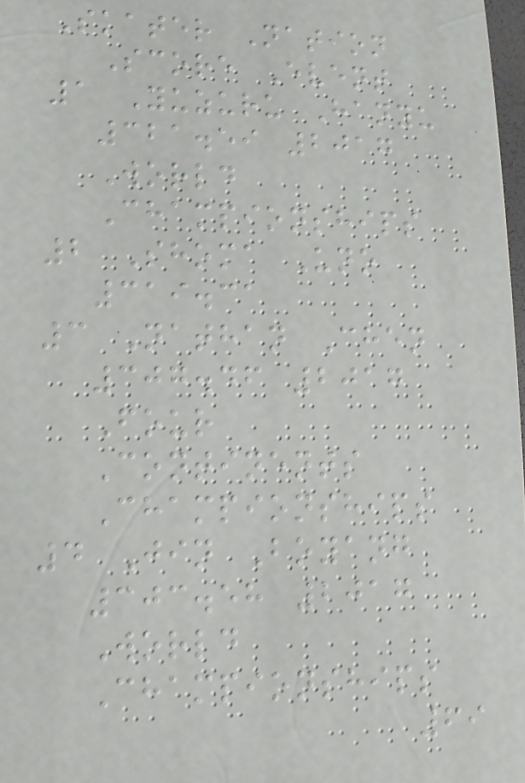Skater Nation
Score Event
1 Yuzuru Hanyu
321.59 2017
World
Championships
2 Shoma Uno
319.31
3 Nathan Chen
307.46 2017
Four
Continents
Championships
4 Jin Boyang
303.58 2017
World
Championships
69
